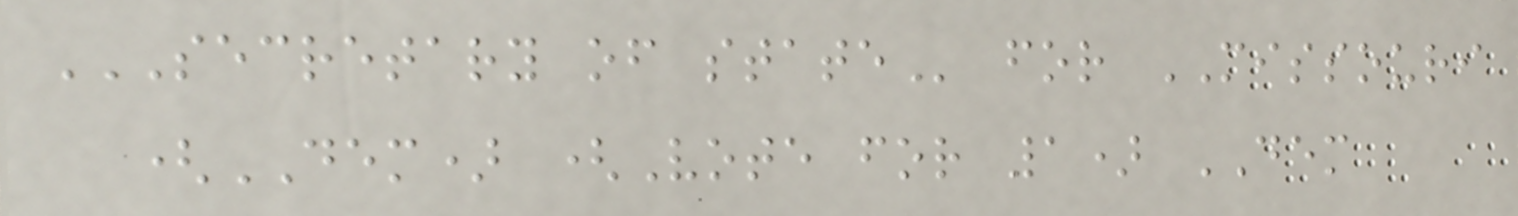SECRETARY OF STATE for MISSOURI
(DEM) (Vote for 1) DEM
